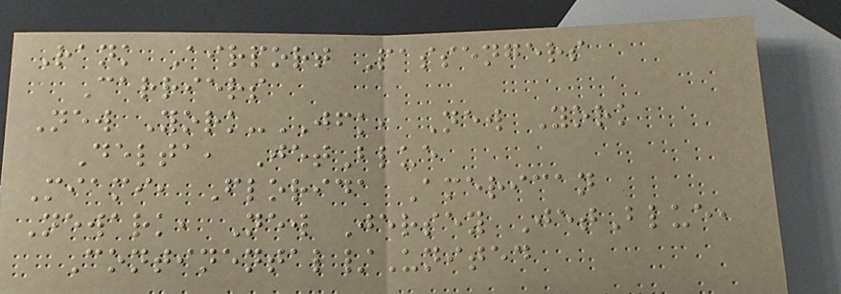Rank Airport Passengers
Carriers
New York-JFK, New York
Delta, JetBlue
Miami, Florida American
Newark, New Jersey JetBlue,
Continental/United
